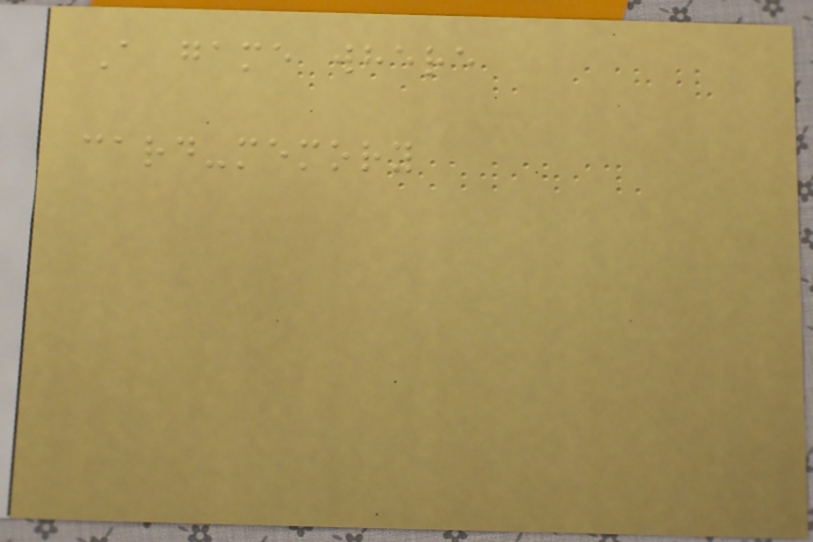A game where
card-memory
